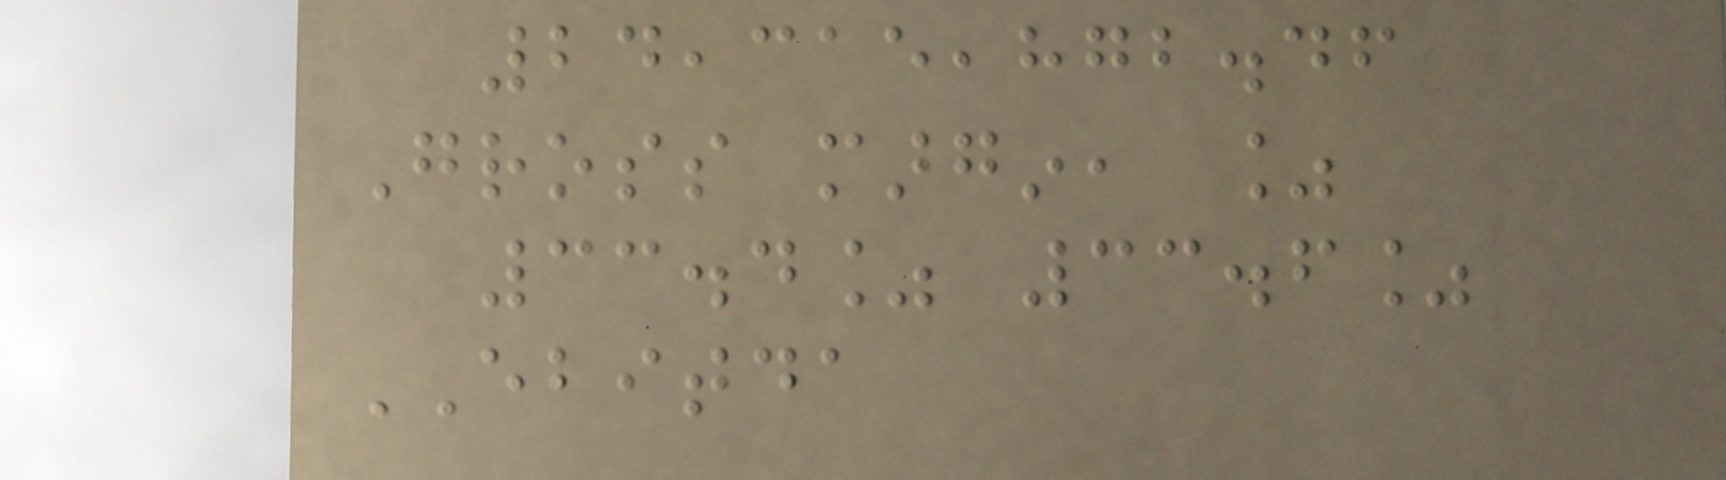24,315,872.46
Gross margin, %
33.4% 33.6%
EBITDA
